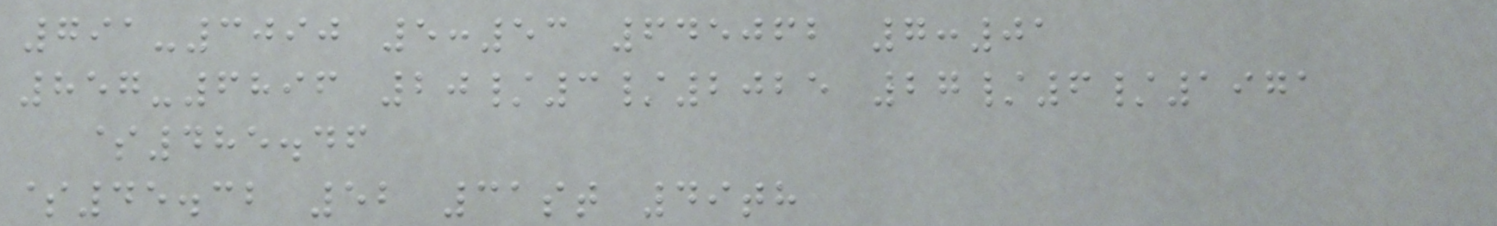791-3090 5:53 645062 7:01
857-6896 20/3/2025 27/6/1971
$485.46
$45.32 52 31st 49th
